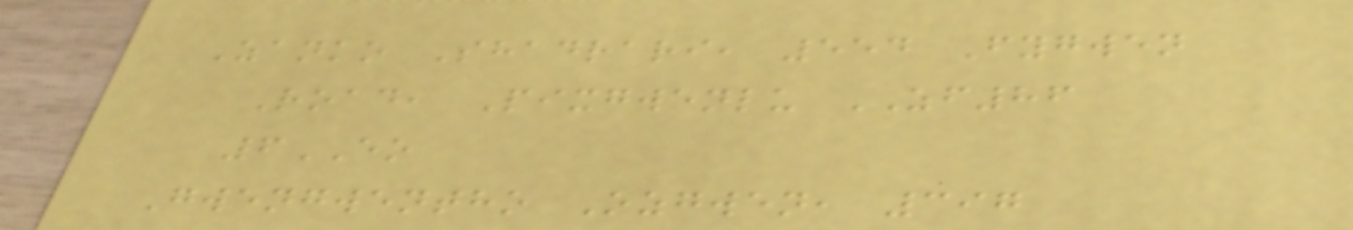Zanko Shadrari, 554 Fygwen
Road, Pixgwenlu ZF86
6EO
Gwengwentho Ozgwen, 397
